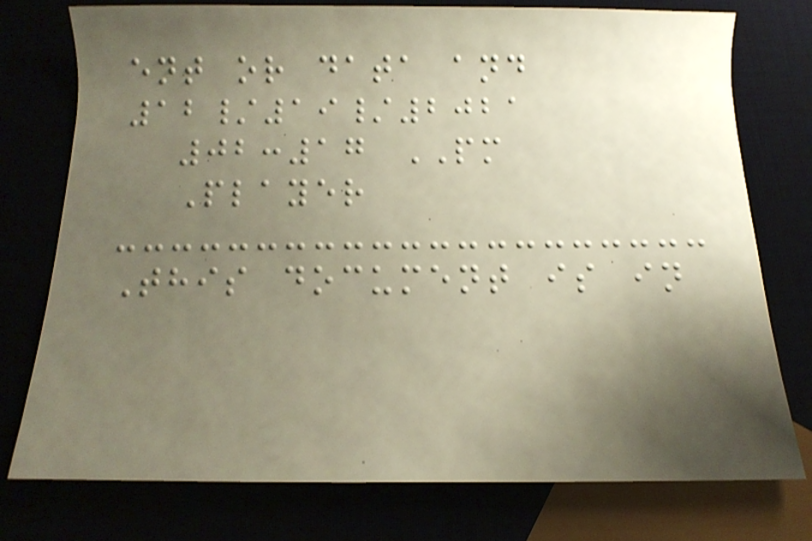ent or data and
12/19/2021
02:17 PM
Player
This document is in
